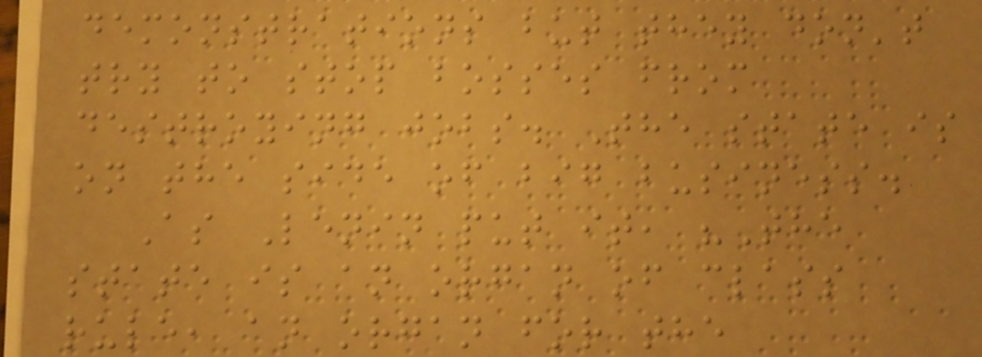demonstrations but they don't
try to stop bosses from
destroying jobs. The state is
on the side of big business.
As Lenin put it, "The
state is an organ of class
rule, an organ for the
